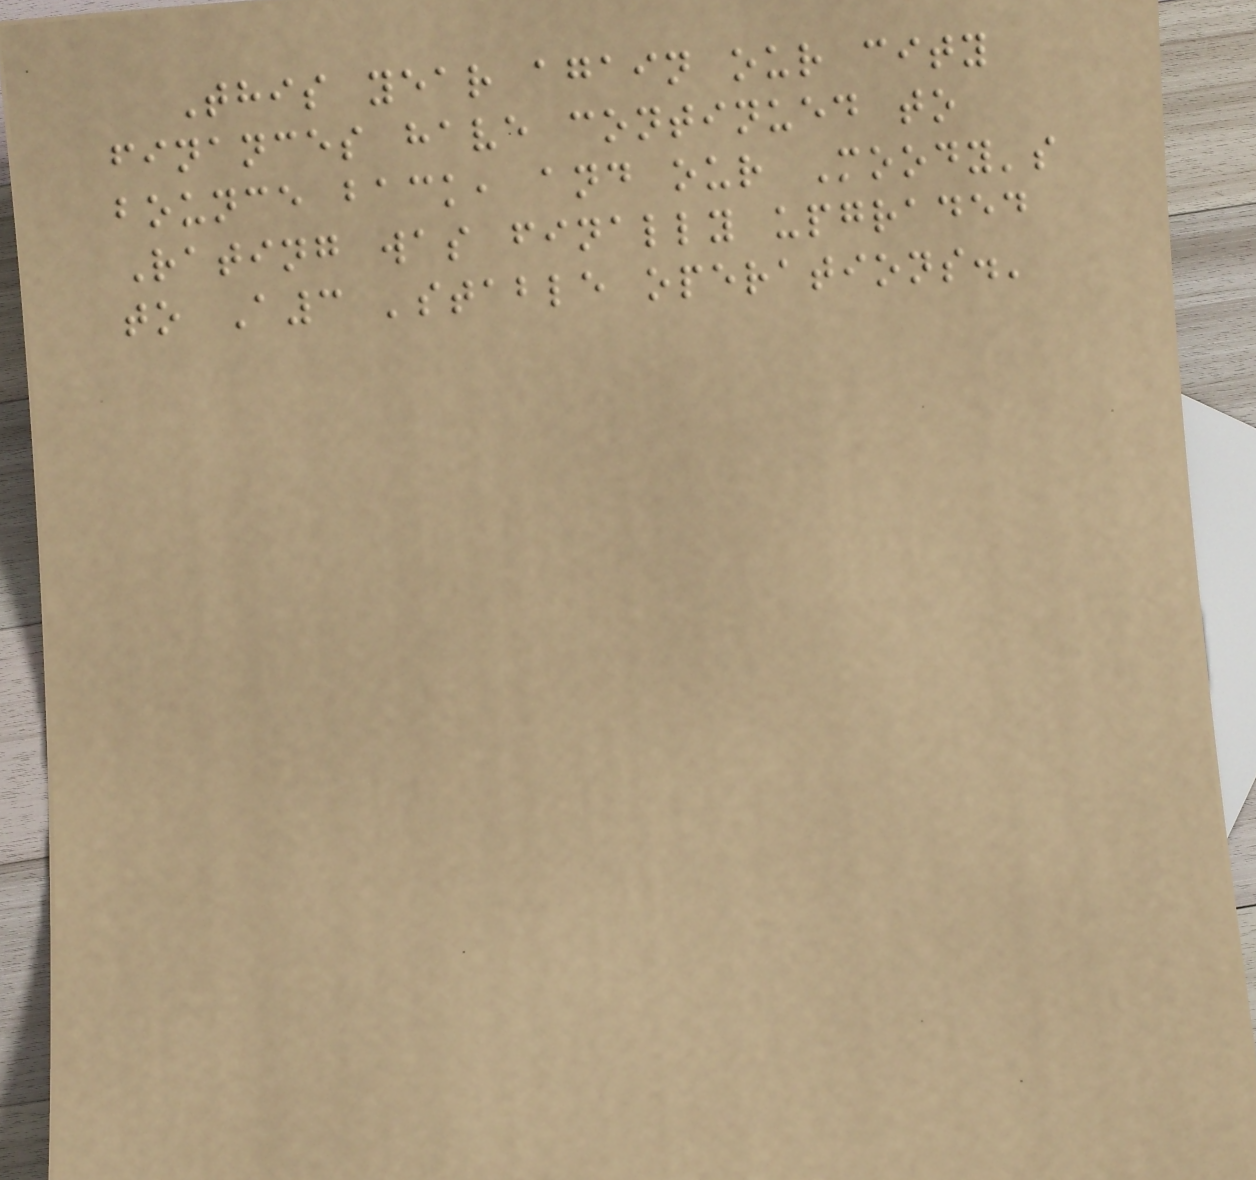This year again our city
finances have continued to
bounce back, and our Moody's
Rating was finally upgraded
to A3 'stable operations.'
